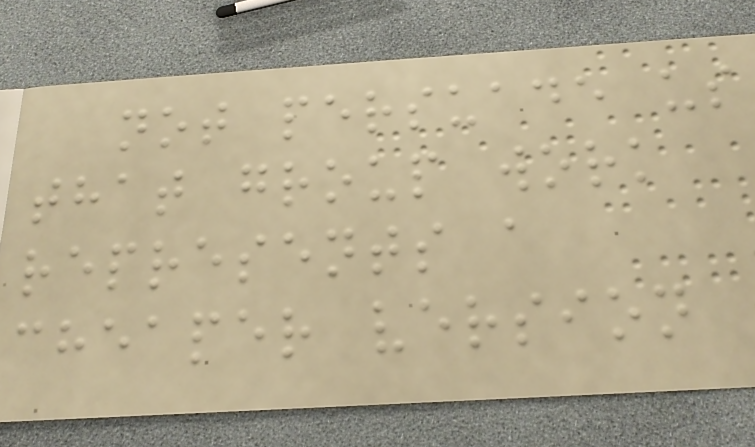not persuade us
that group work
represents a
cheaper version
